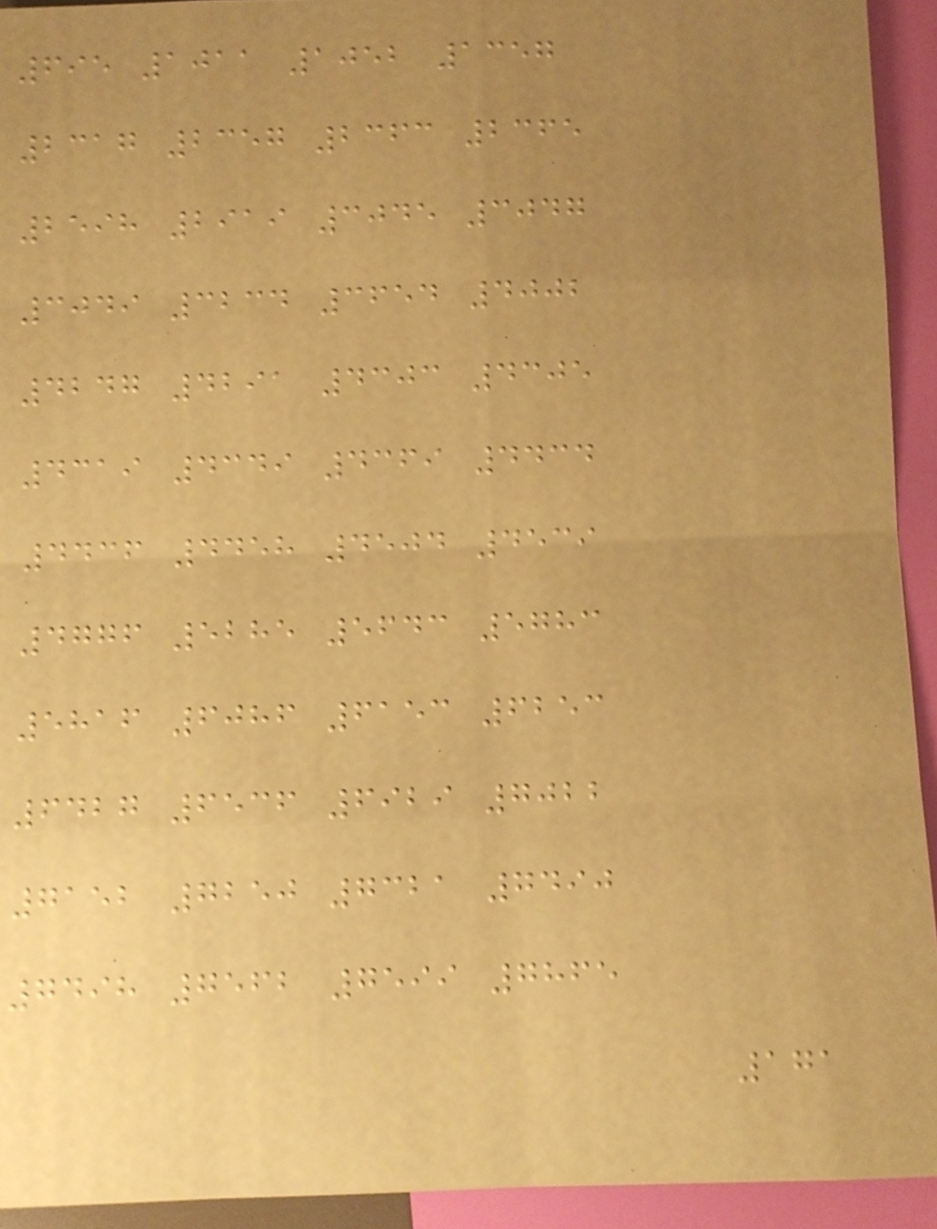695 1011 1052 1357
2317 2357 2363 2365
2598 2919 3045 3047
3049 3234 3654 4002
4247 4291 4303 4305
4319 4349 4369 4434
4436 4458 4504 4539
4776 5285 5643 5783
5816 6086 6153 6253
6427 6536 6929 7022
7152 7250 7321 7490
7498 7562 7599 7865
171
